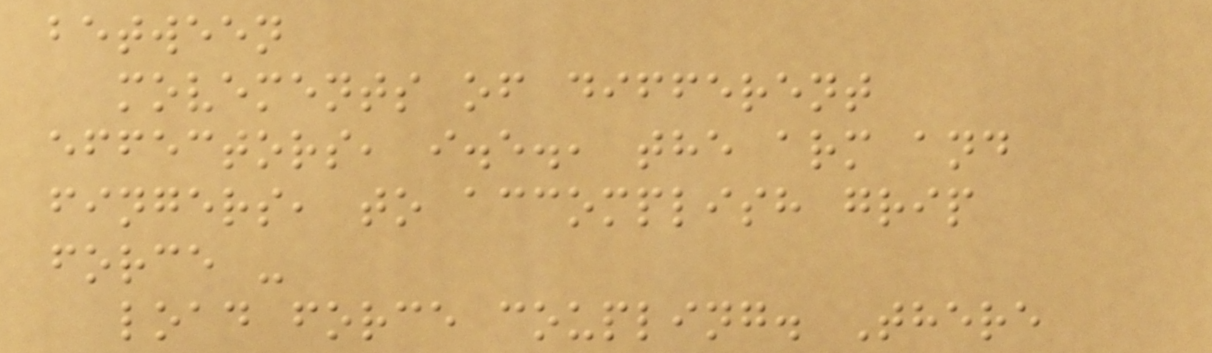between
movements of different
effectors, i.e., the arm and
fingers, to accomplish grip
force -
load force coupling. There
